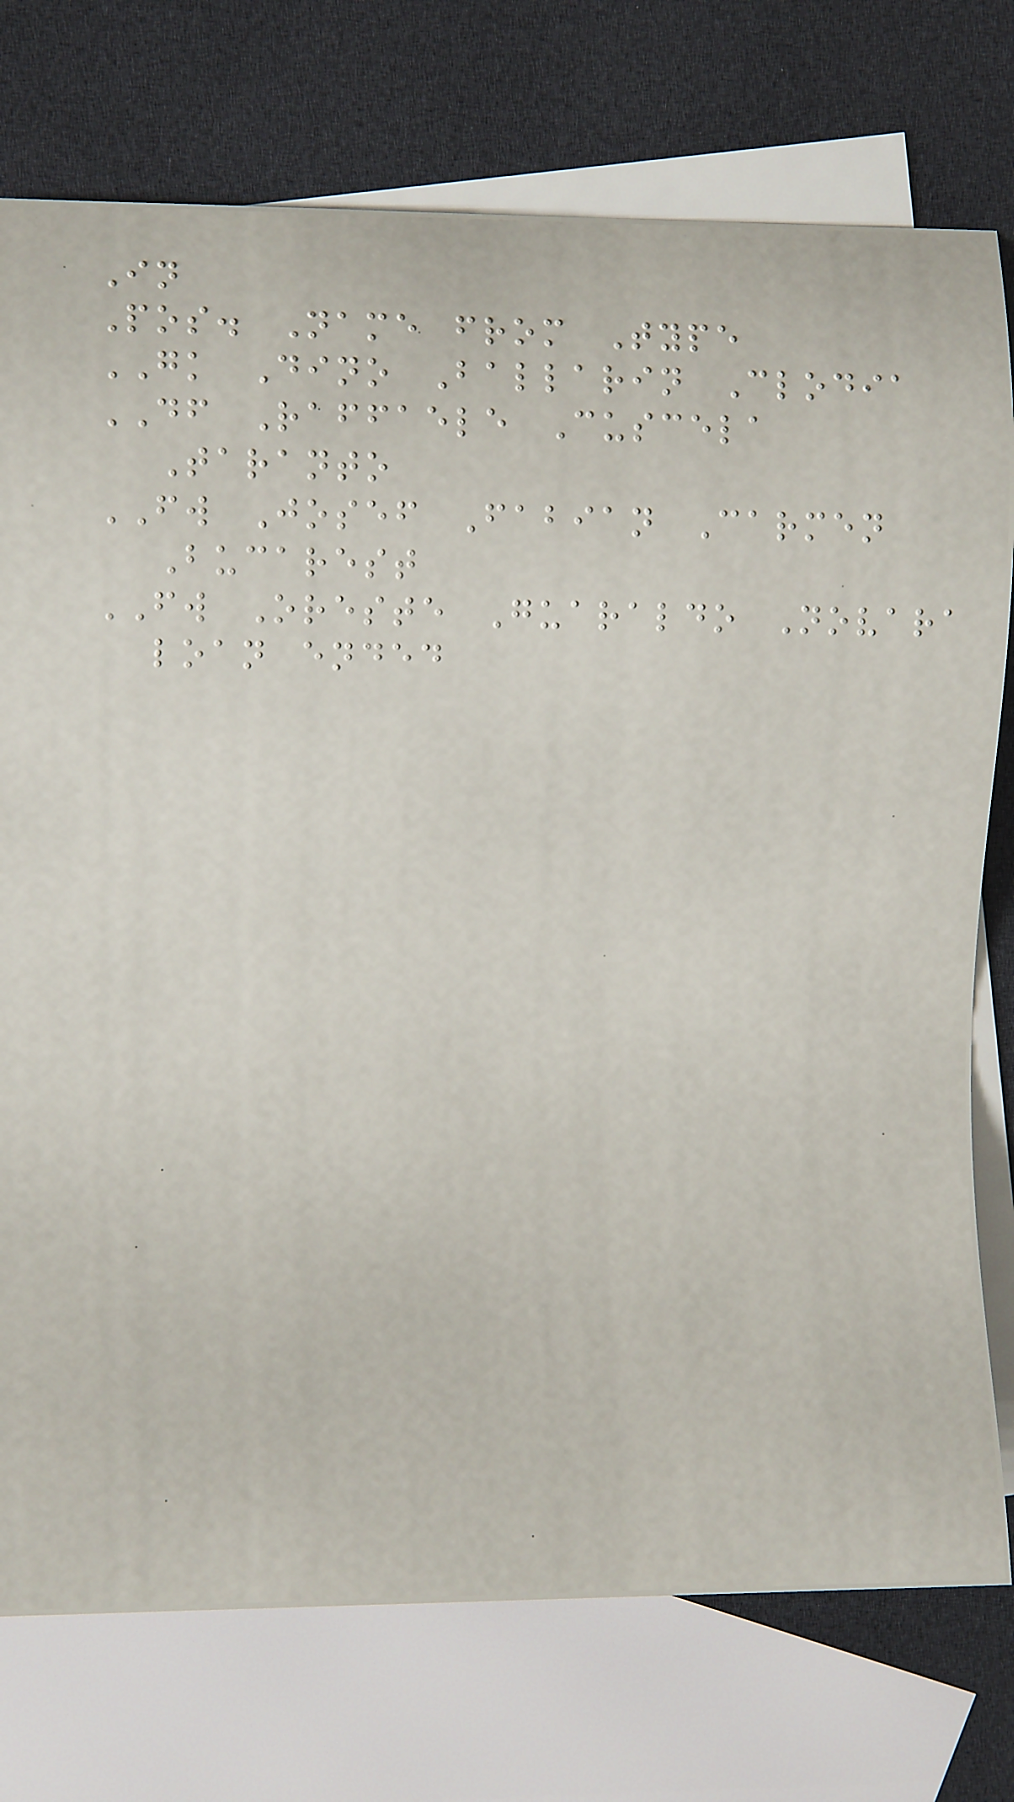In
Pos. Name from Type
GK Dino Ballarin Clodia
DF Raffaele Cuscela
Taranto
FW Josef Fabian Carmen
Bucarest
FW Oreste Guaraldo Novara
loan ended
